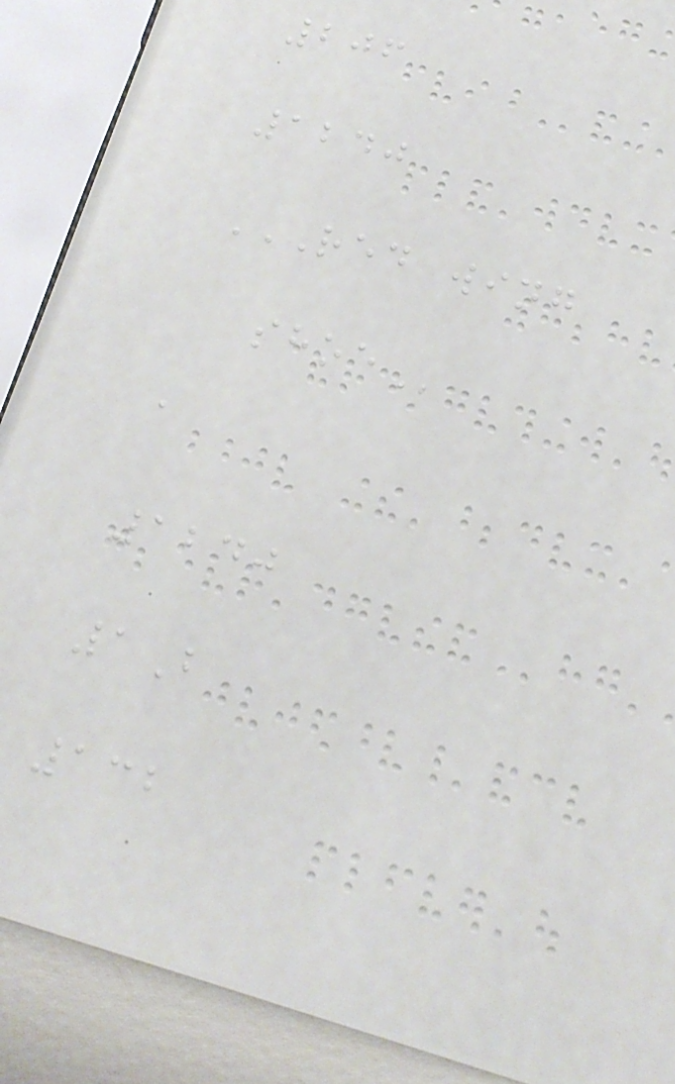206
1240
RED WING
SHOE
a
1240
1B
132
